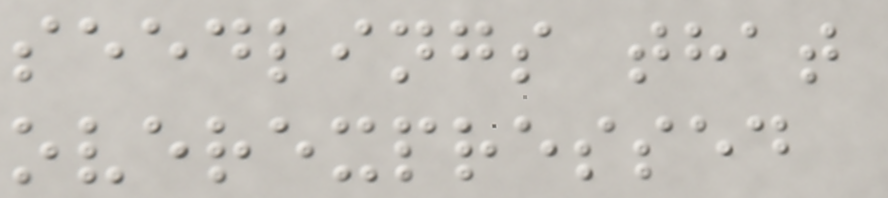seedlings that
overexpressed
